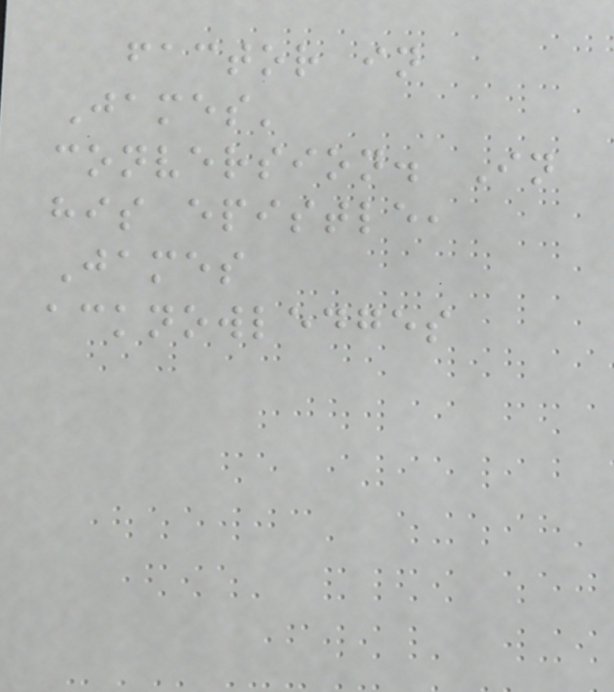factor in
James'
conversion. In
his epistle,
James
acknowledges
